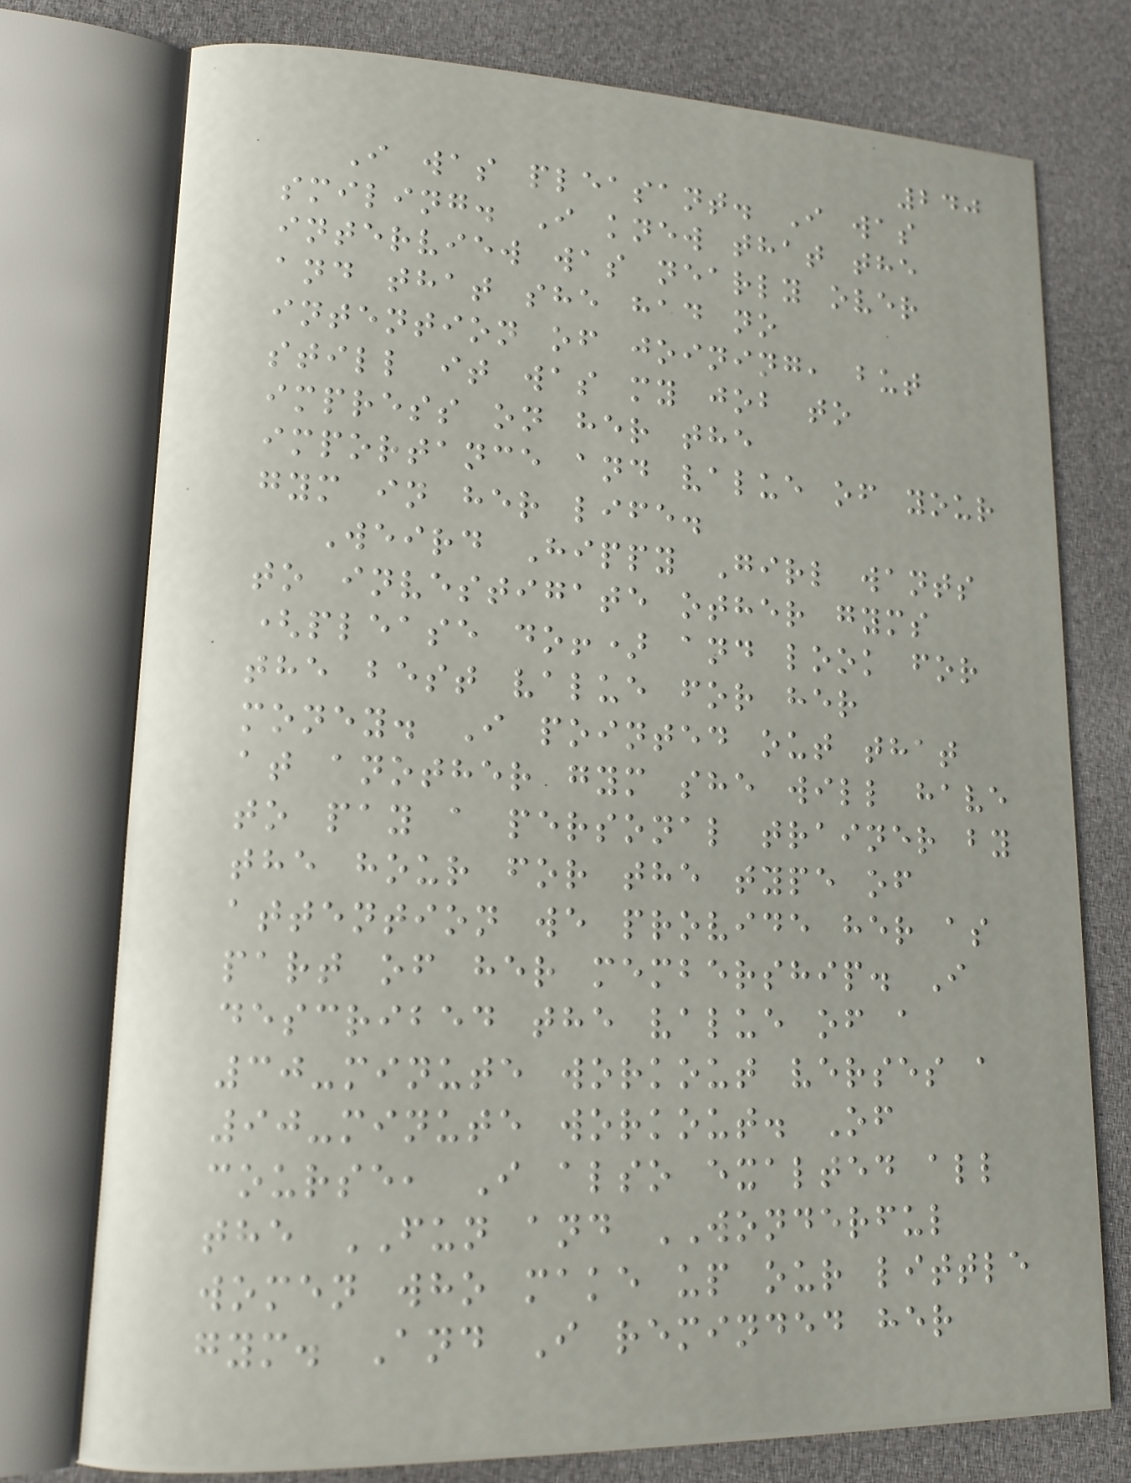240
I was pleasant. I was
smiling. I knew that the
interview was nearly over
and that she had no
intention of joining, but
still it was my job to
impress on her the
importance and value of your
gym in her life.
Weird Hippy Girl wants
to investigate other gyms
(please do!) and look for
the best value for her
money. I pointed out that
at another gym she will have
to pay a personal trainer by
the hour for the type of
attention we provide her as
part of her membership. I
described the value of a
30-minute workout verses a
90-minute workout. Of
course, I also exalted all
the FUN and WONDERFUL
women who make up our little
gym. And I reminded her
